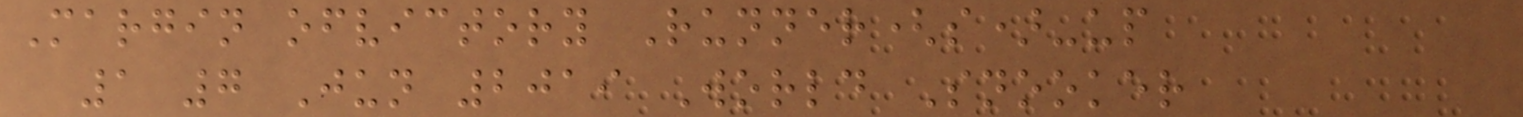Margin ofvictory Runner(s)-up
1 7 Jun 2019 World Snooker
